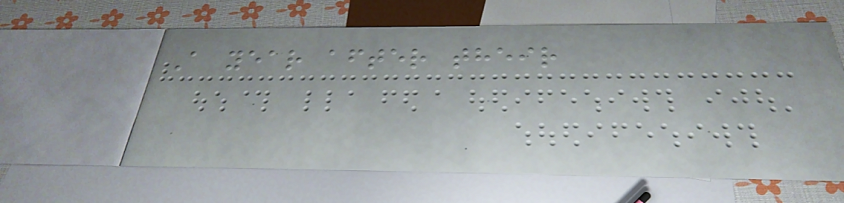A year after their
